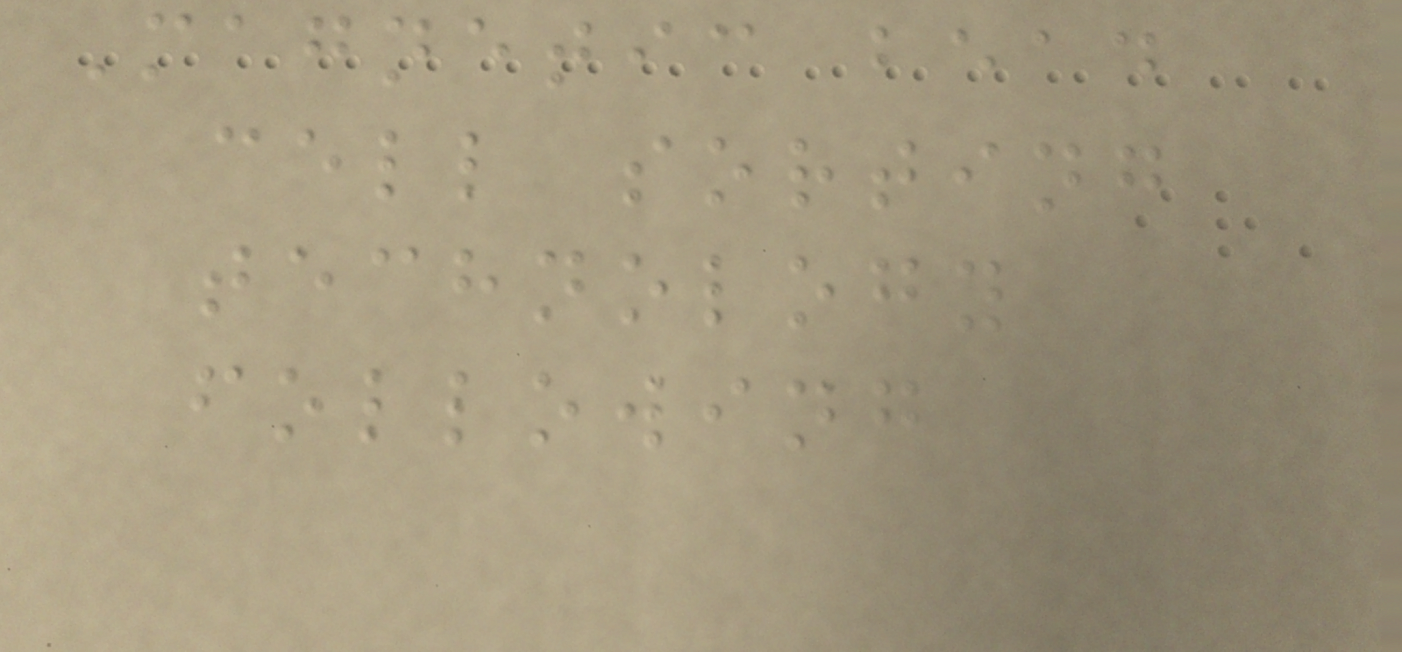Magnetic bead
cell sorting
technology
following
